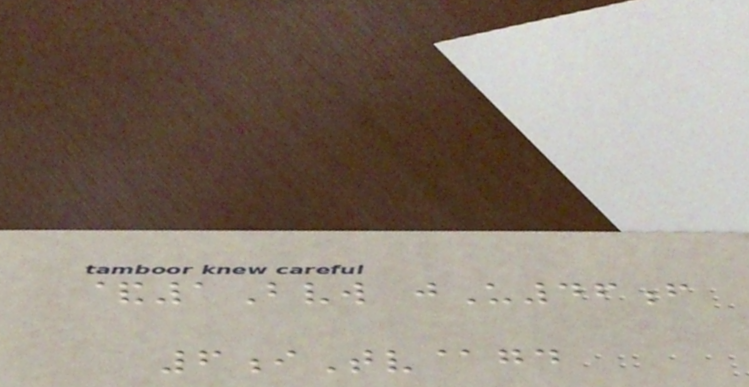&1Bvw jU46f
6iTv@gd
